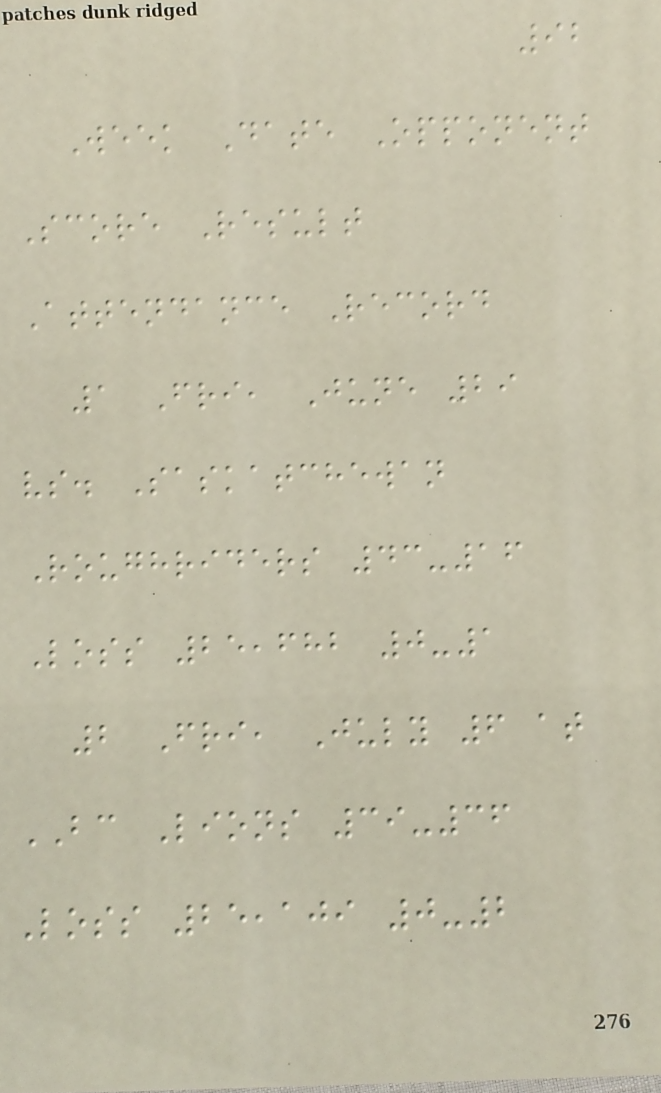92
Week Date Opponent
Score Result
Attendance Record
1 Fri, June 29
vs. Saskatchewan
Roughriders 43-16
Loss 25,682 0-1
2 Fri, July 6 at
BC Lions 39-36
Loss 25,109 0-2
